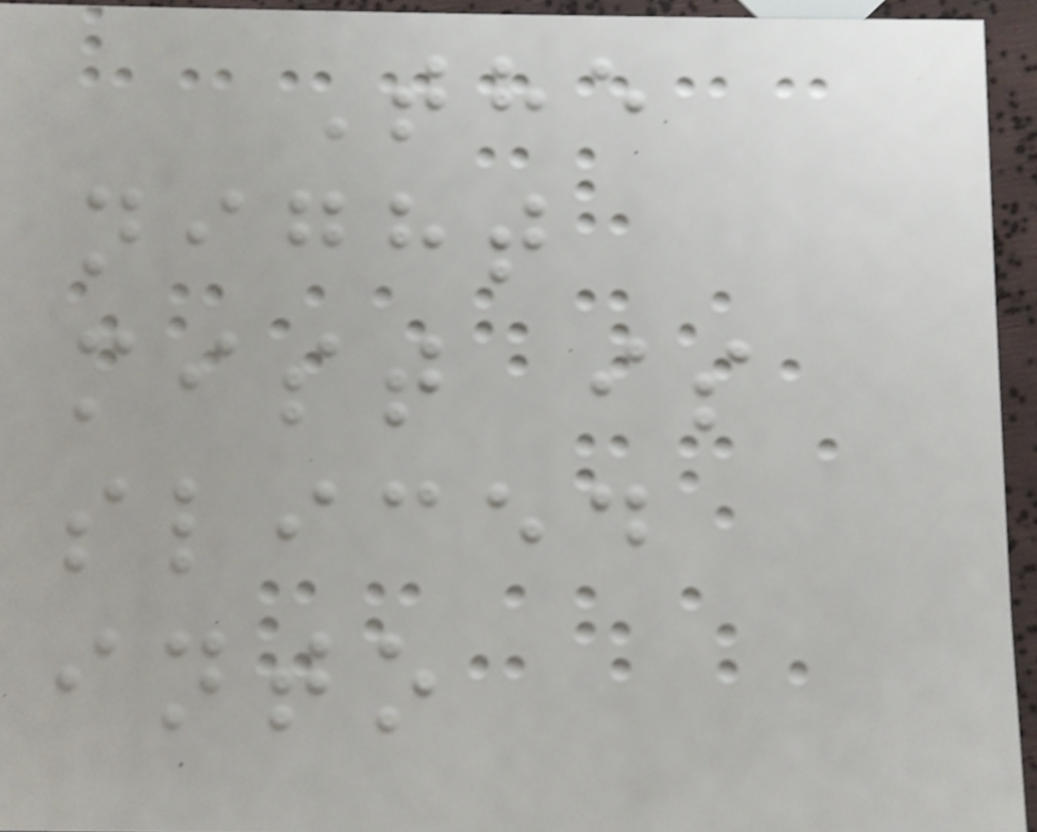The
night
mist is
sliced
into
